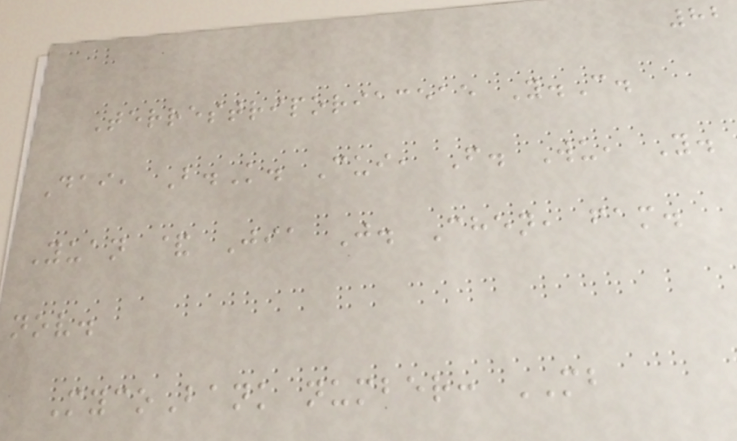82
Terrestriporiaceae Y.C.
Dai, B.K. Cui, F. Wu, Y.
Yuan & Jia J. Chen, fam.
nov.
MycoBank number: MB
